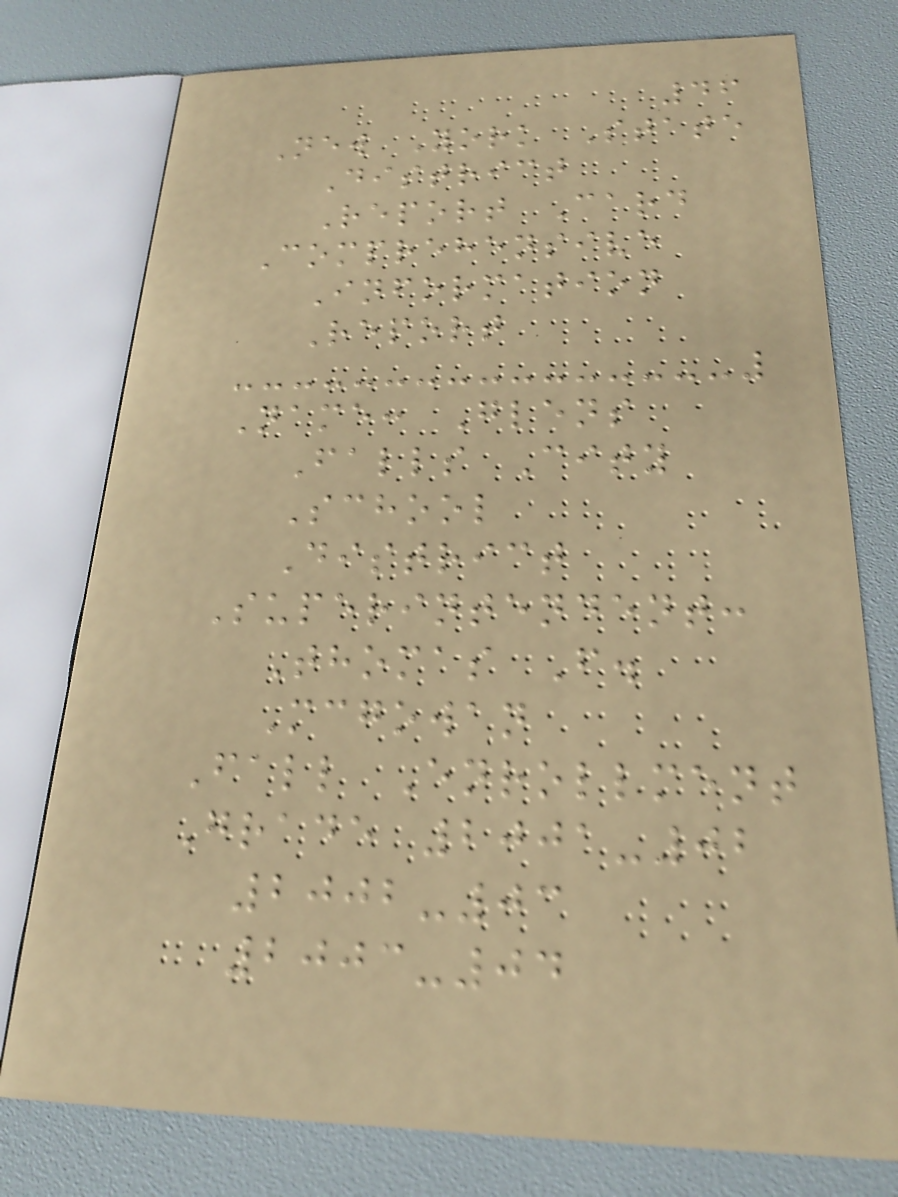46
New York State
District
Report Card
Comprehensive
Information
Report
Name: Glens
Falls City
School
District
Superintendent:
Thomas F.
Mcgowan
Fall Enrollment
Grade 2001-02
2002-03
2003-04
